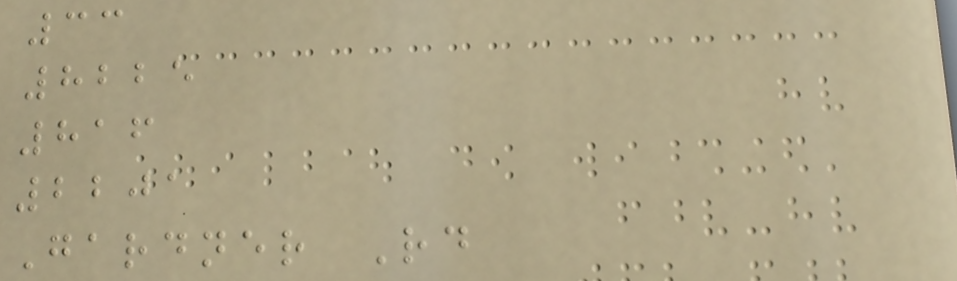33
8225
816
2201
Gardner Rd
